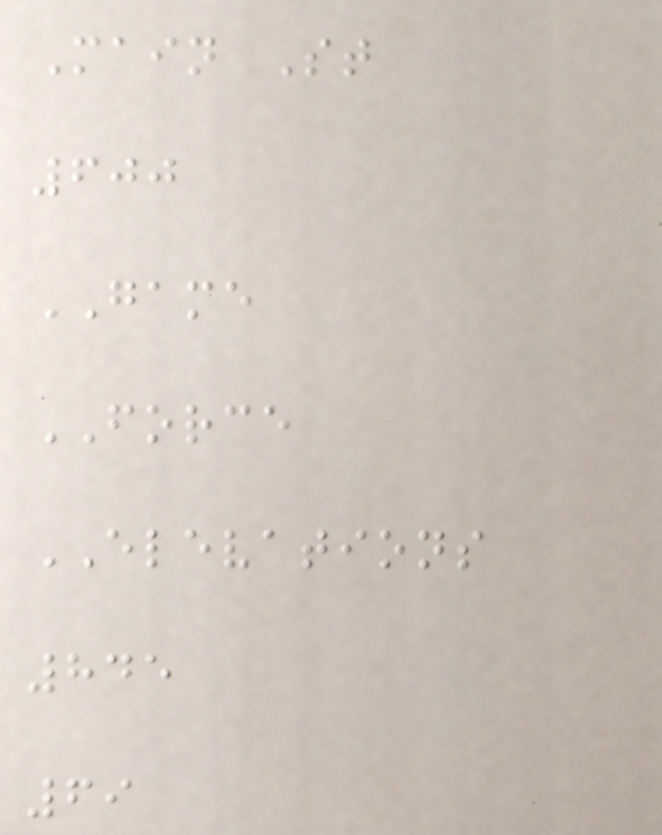Main St
600
GAME
FORCE
ELEVATIONS
845
69
